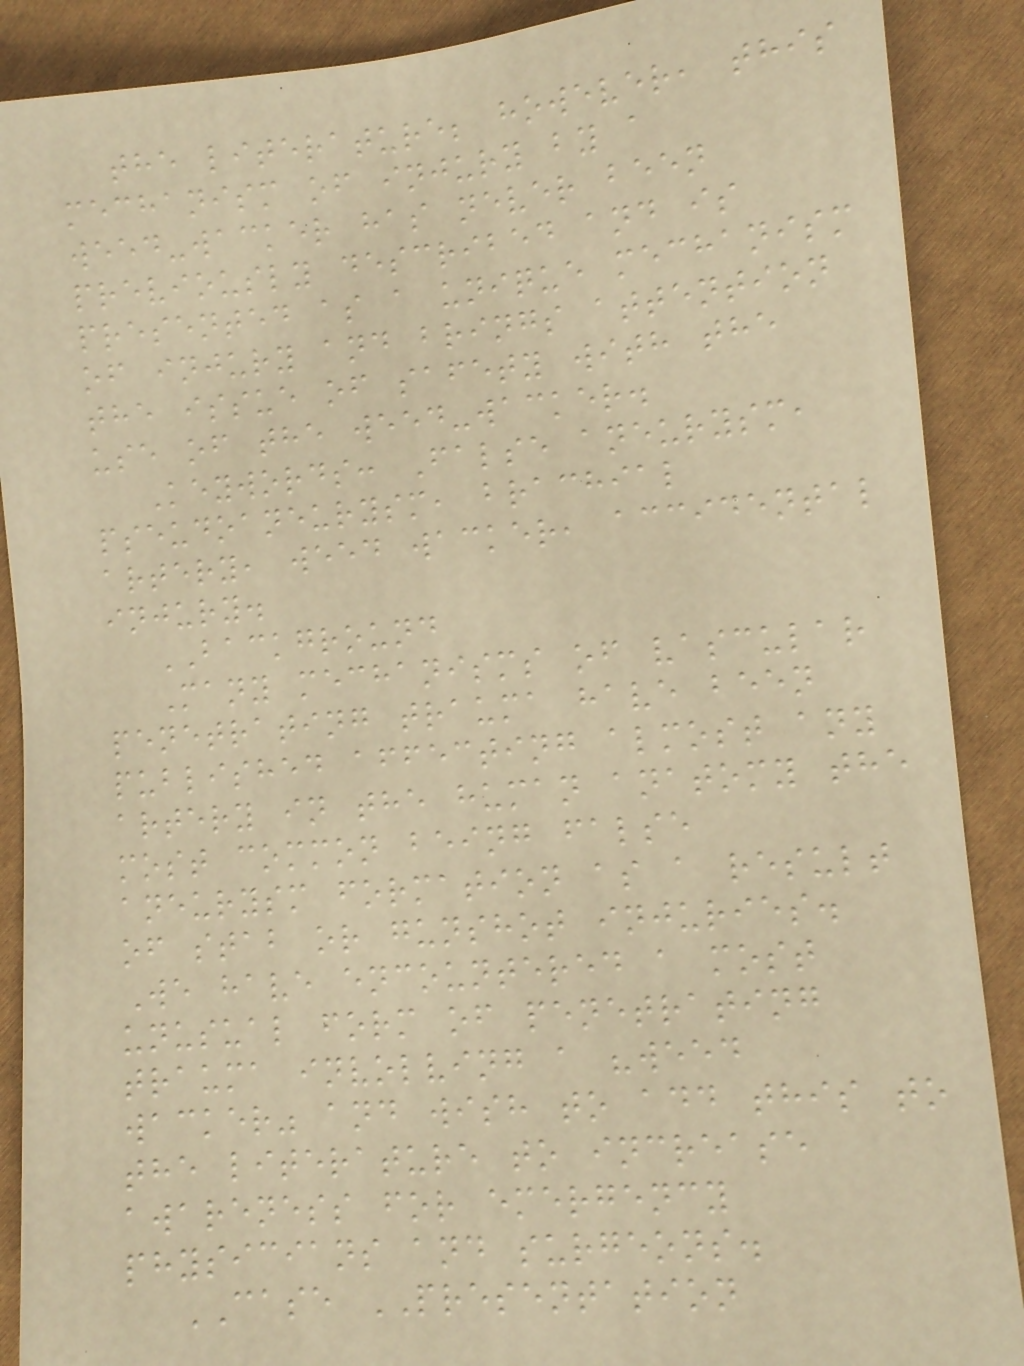the literature; however, this
mechanism of injury by a
weed-wacker has never been
previously described and is
presented as a unique mechanism
of injury and brings attention
the issue of safety with the
use of the weed-wacker.
Keywords: False aneurysm,
pseudoaneurysm, brachial
artery, weed wacker, accidental
injury.
BACKGROUND
Many mechanisms of vascular
penetrating trauma have been
published affecting almost any
artery in the human anatomy the
most common being false
aneurysm formation as a result
of stab or gunshot injuries.
We have encountered a most
unusual form of penetrating
trauma involving a "weed
wacker" and wish to add this to
the literature to increase
awareness for emergency
physicians and surgeons.
CASE PRESENTATION
